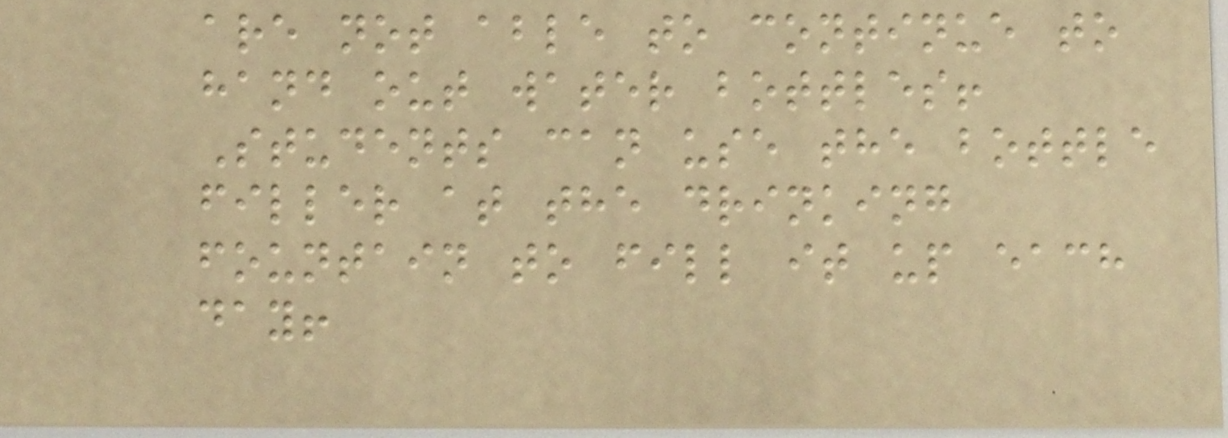are not able to continue to
hand out water bottles!
Students can use the bottle
filler at the drinking
fountain to fill it up each
day!
